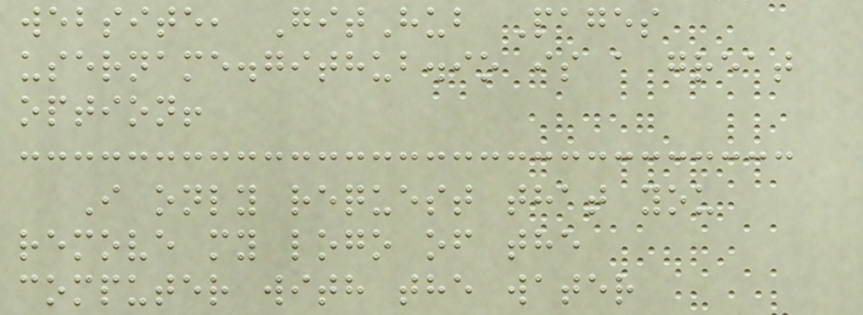website, GitHub Pages
username.github.io is a great
option!
I only request that you
remove my logo of the
computer with the water
